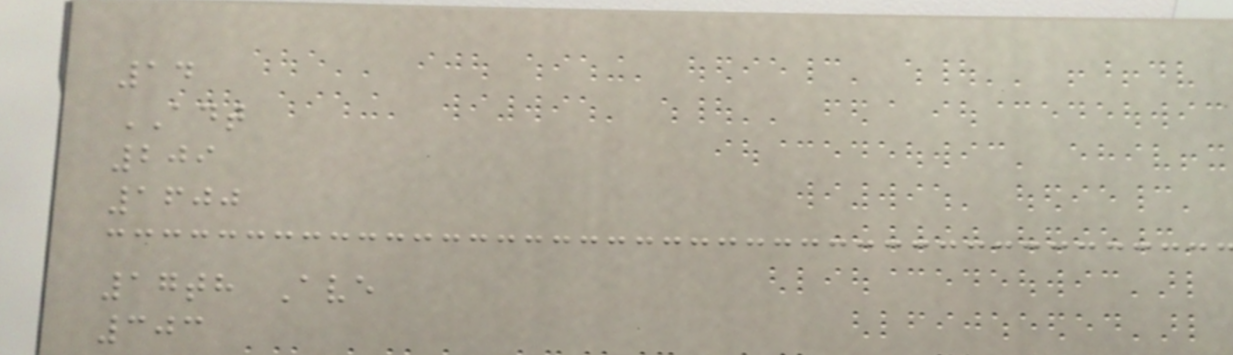14
ADT
209
1600
17th Ave
303
